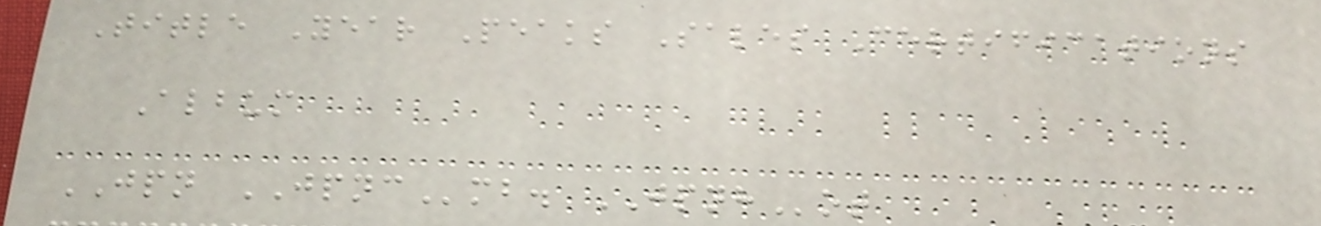Title Year Peaks Sales Certifications
Album
JPN JPNCmb. JPNHot
